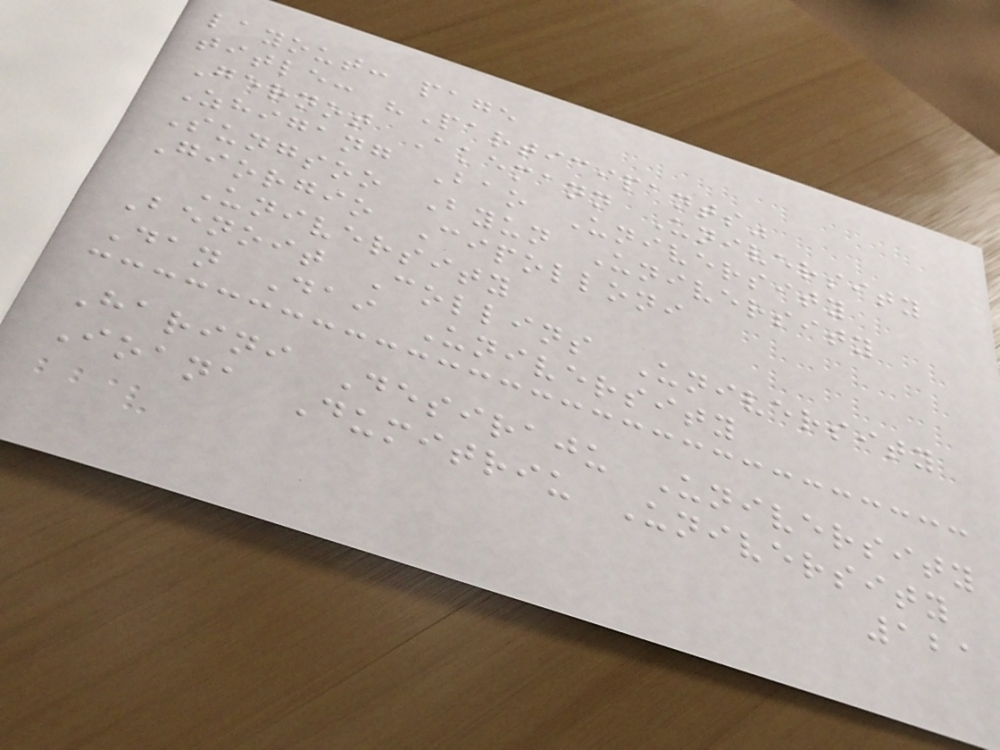layout: page
title: "Participants"
Gernot Akemann University
Zhigang Bao University
Sungsoo Byun University
Giorgio Cipolloni
University
Benoit Collins University
Dan Dai University
Harini Desiraju University
Ioana Dumitriu University
121
